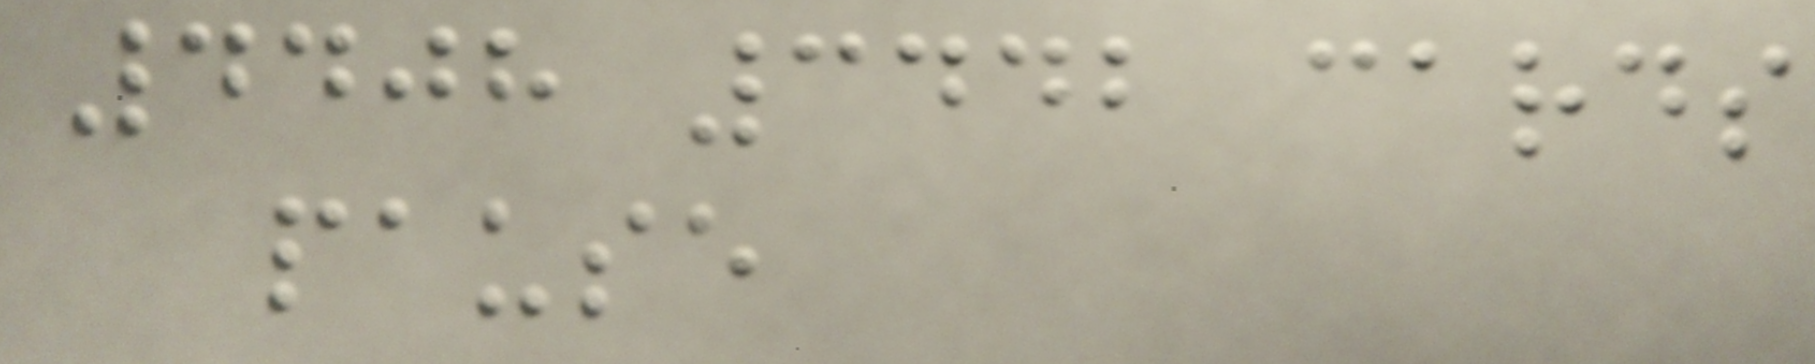4408 3442 cards
pause
